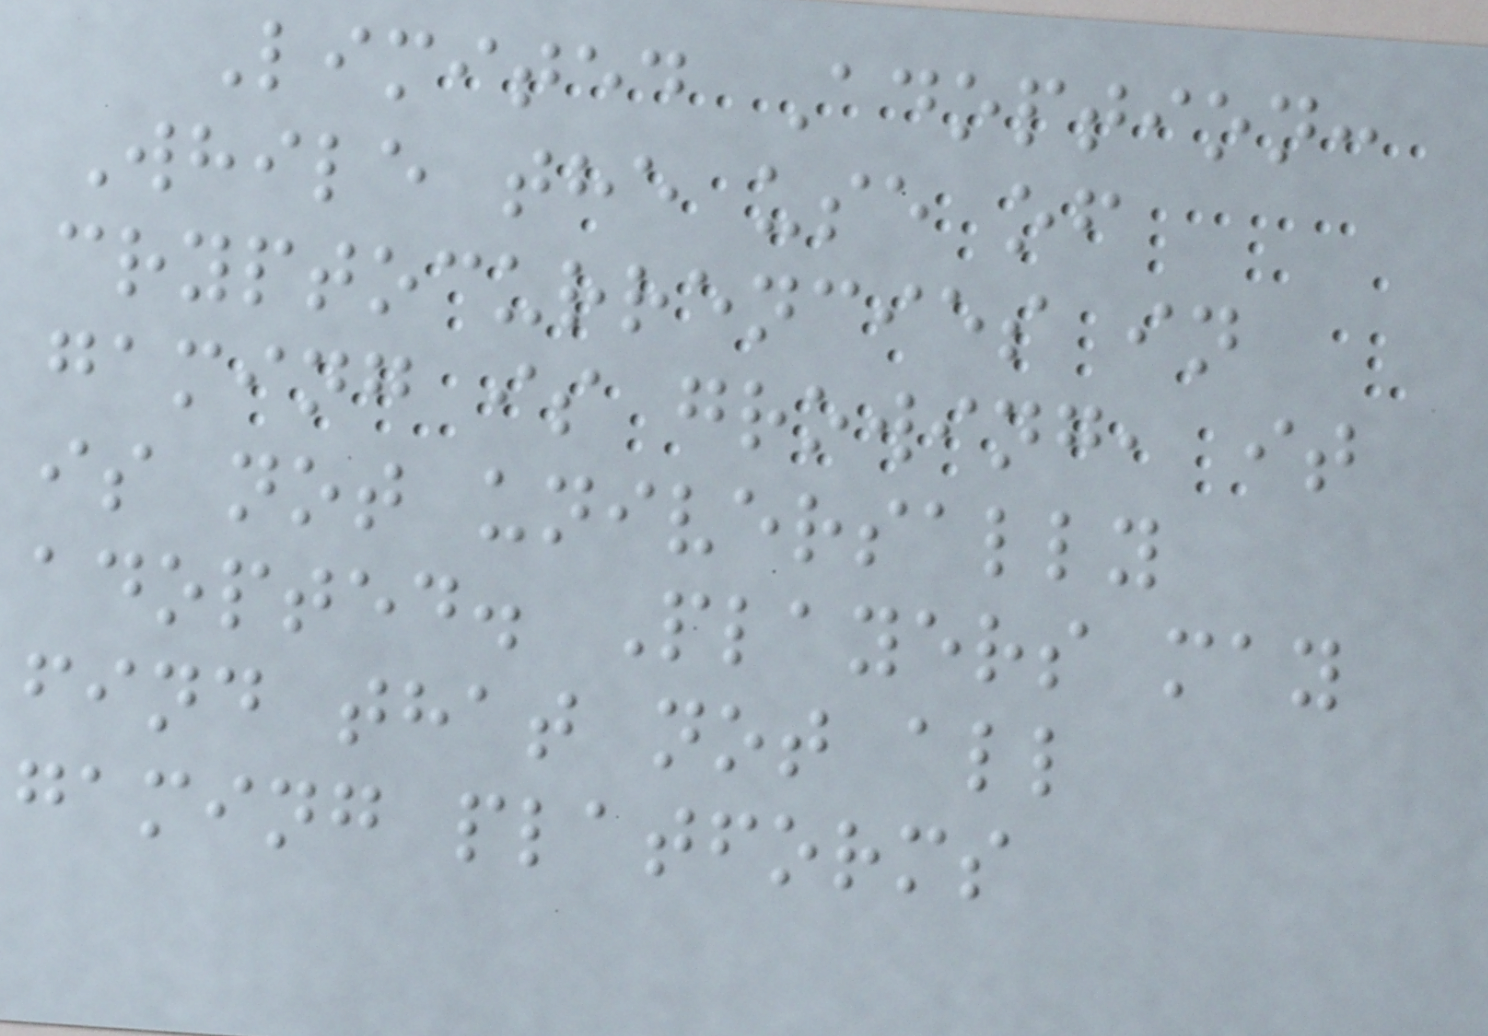Limited Adoption:
While the use of
cryptocurrencies in
gaming is growing, it
is not universally
adopted. Players may
find that not all
gaming platforms
